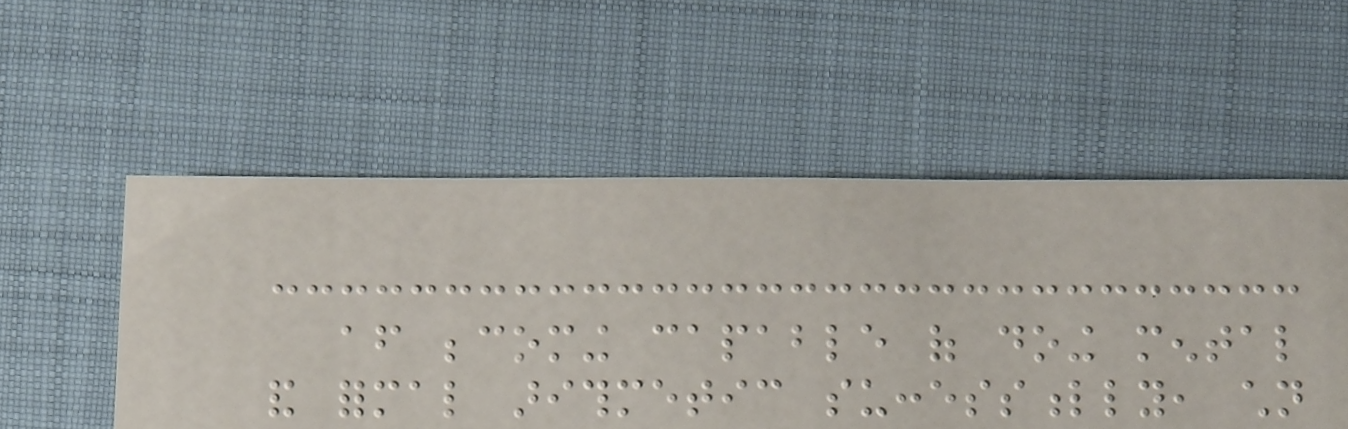after becoming capable of doing mental
and formal arithmetic successfully, children
